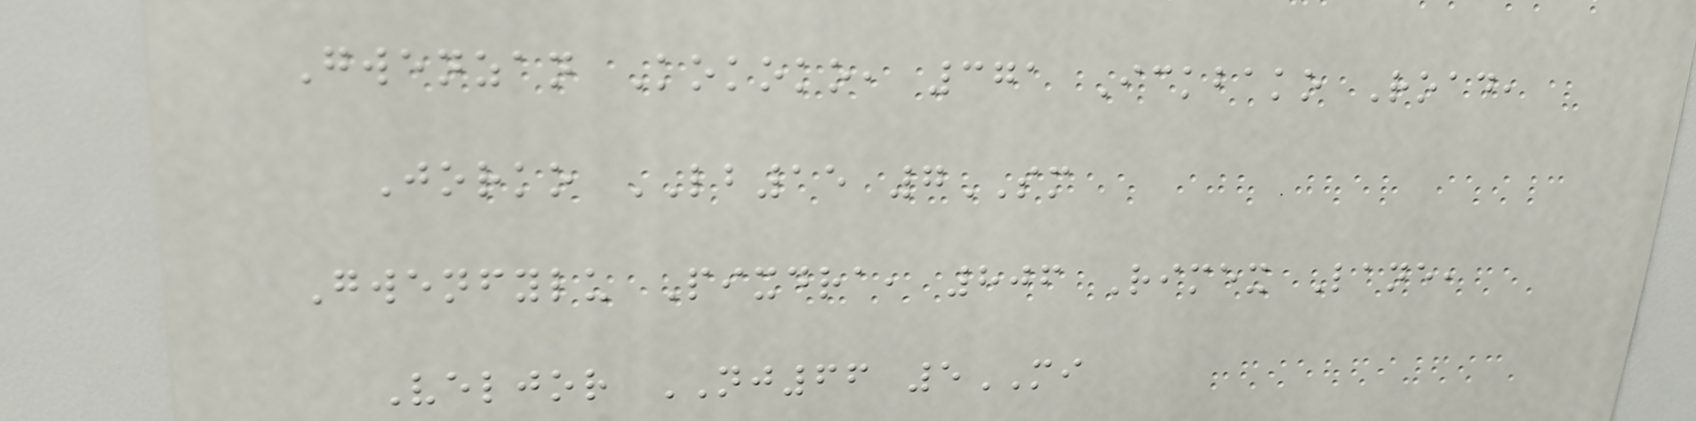Gwenzan Kokoko, 371 Ickbako Road,
Jorko LB15 7SM
Gwenfylu Pixdra, 806 Rimex Lane,
Veljor NJ66 5MI
